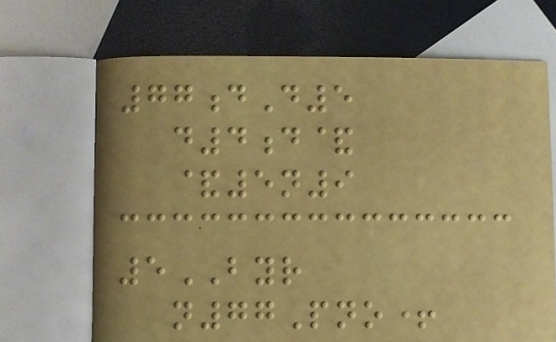77dD5
d4d&
&5n9
5BYR
n77Pno+
